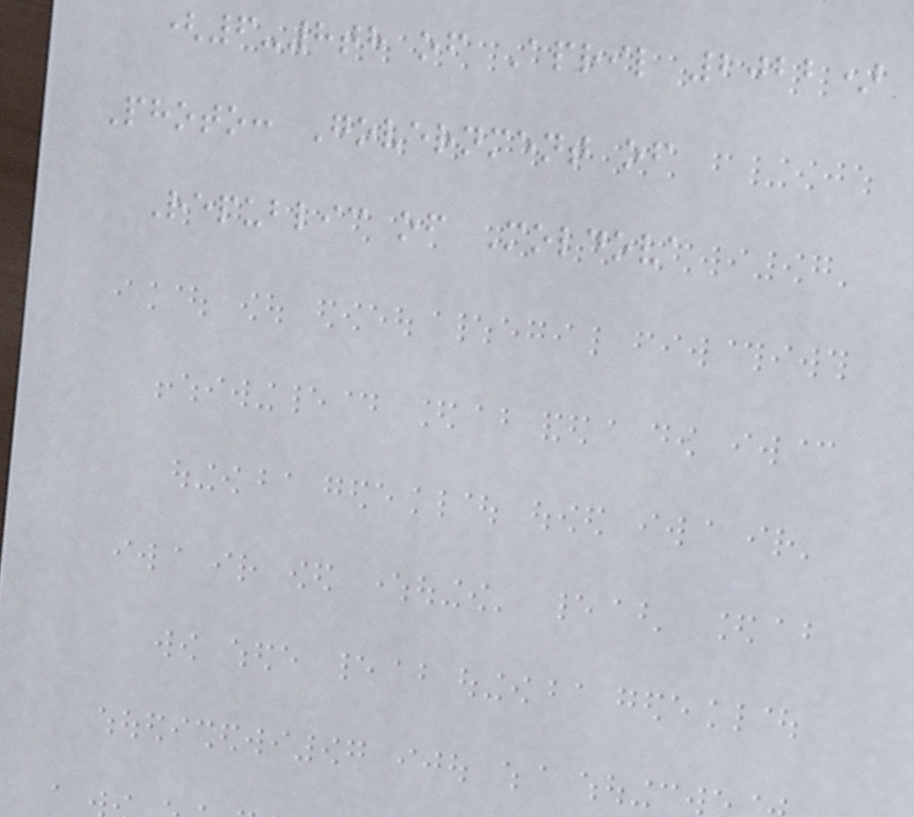(6-8th of April 2022)
Photo: Government of
Republic of Moldova
